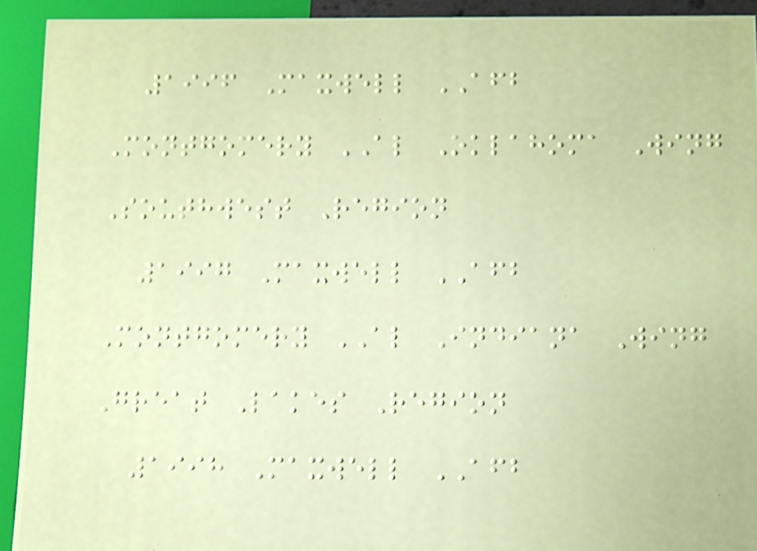1996 Maxwell AFB
Montgomery AL Oklahoma Wing
Southwest Region
1997 Maxwell AFB
Montgomery AL Indiana Wing
Great Lakes Region
1998 Maxwell AFB
